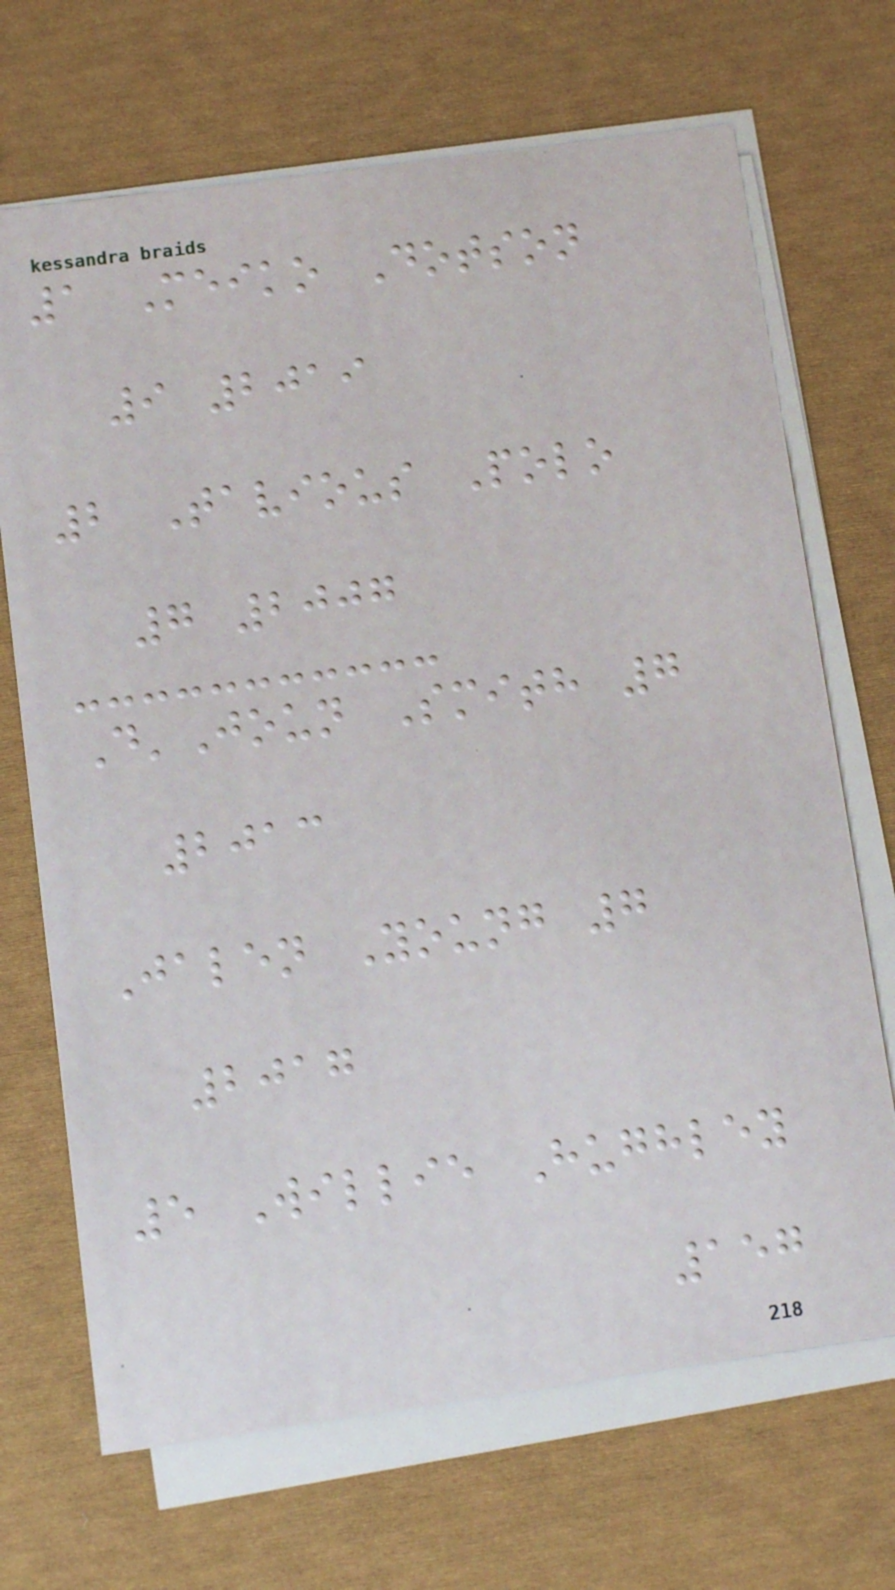1 Meiko Dotson
9 2019
2 Tavious Polo
7 2007
D'Joun Smith 7
2013
Jalen Young 7
2017
5 Willie Hughley
157
